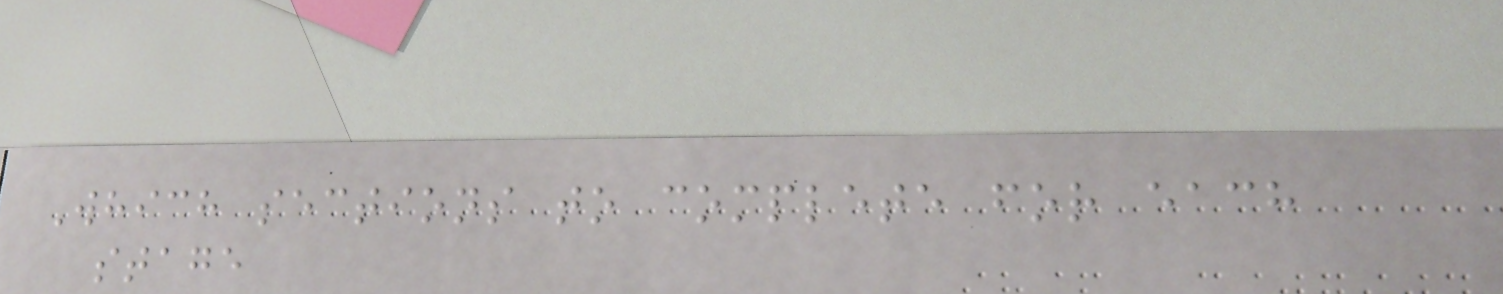Which sections to complete for each
stage
